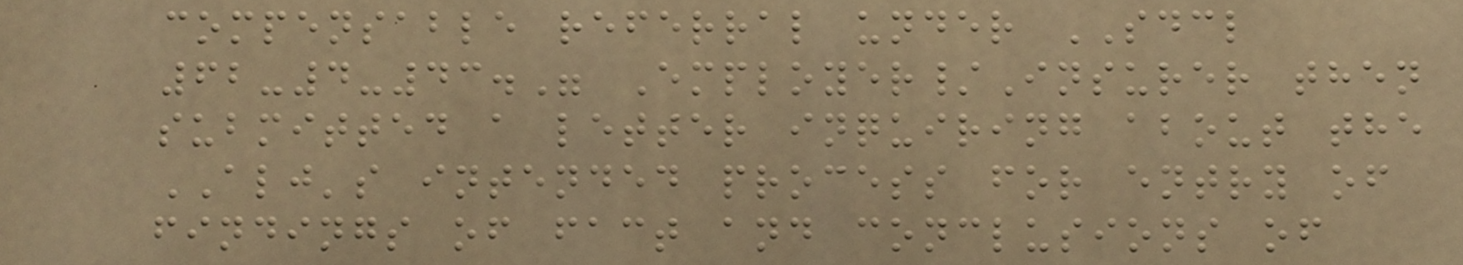compensable referral under SDCL
62-4-43." Employer/Insurer then
submitted a letter inquiring about the
ALJ's intended process for entry of
findings of fact and conclusions of
